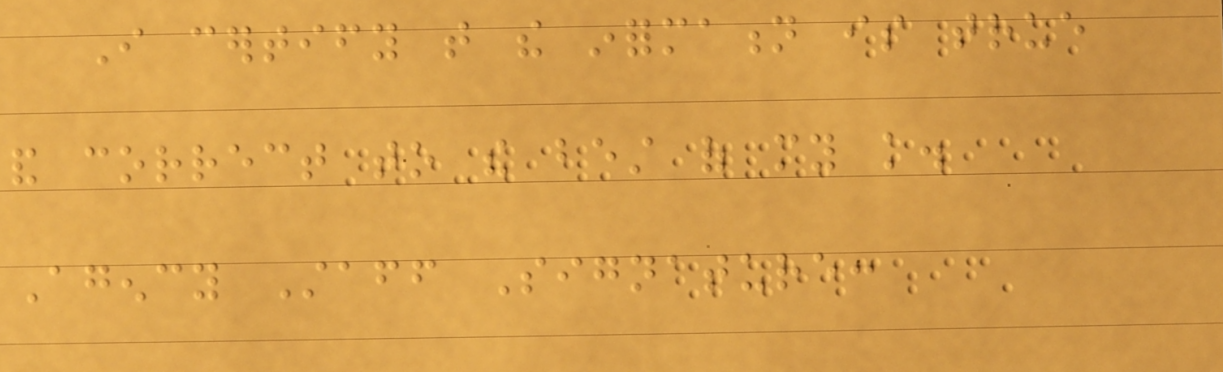I certify that the information is true
and correct to the best of my knowledge.
Agency Staff Signature:
